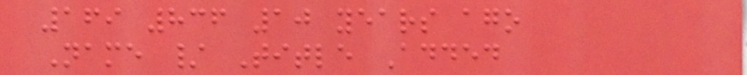169 836 10 years ago
Name / Title Added
